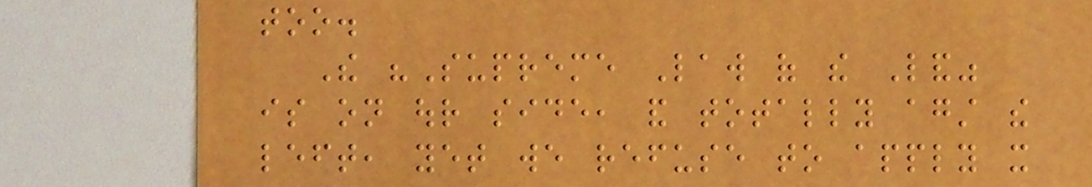too.
The "Supreme Law of the Land"
is on our side, and totally against the
left, yet we refuse to apply it
